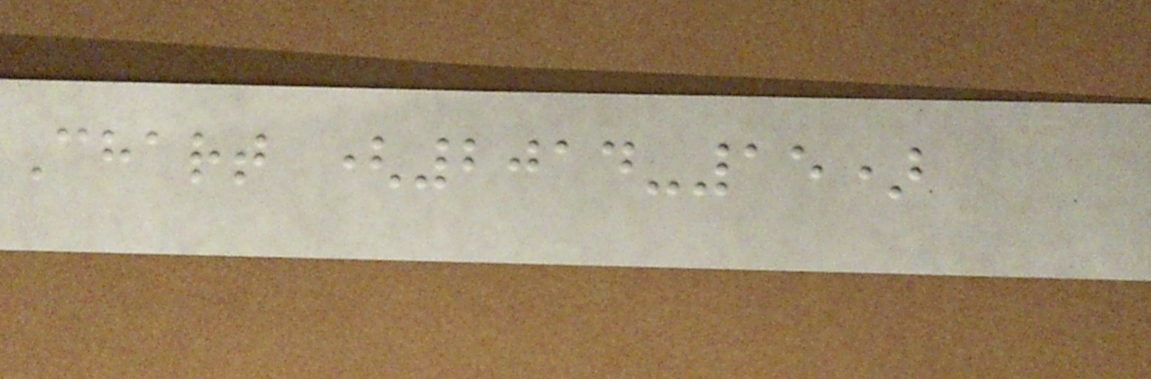Chart (2014-15)
